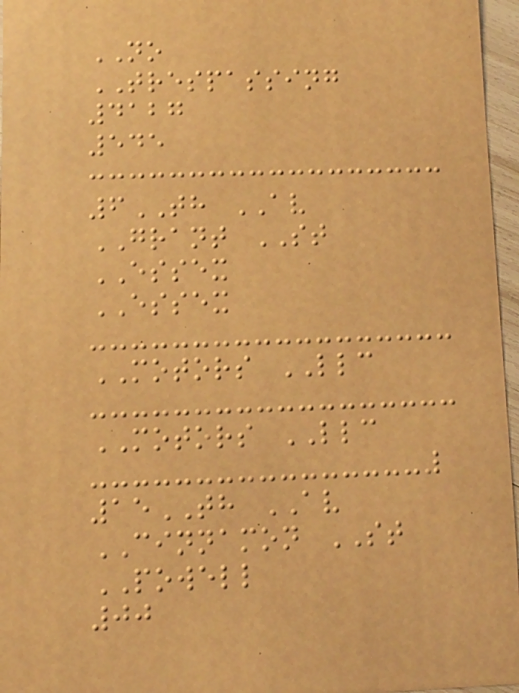NO
TRESPASSING
4127
545
6TH AV
GRANT ST
ESSEX
ESSEX
MOTORS LLC
MOTORS LLC
15TH AV
CINNAMON ST
POWELL
00
